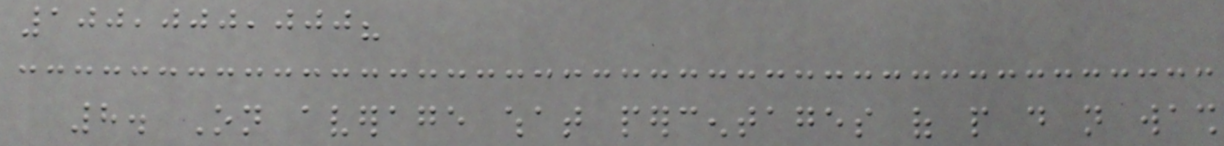100,000,000?
8. On average what percentages of people do not wash
